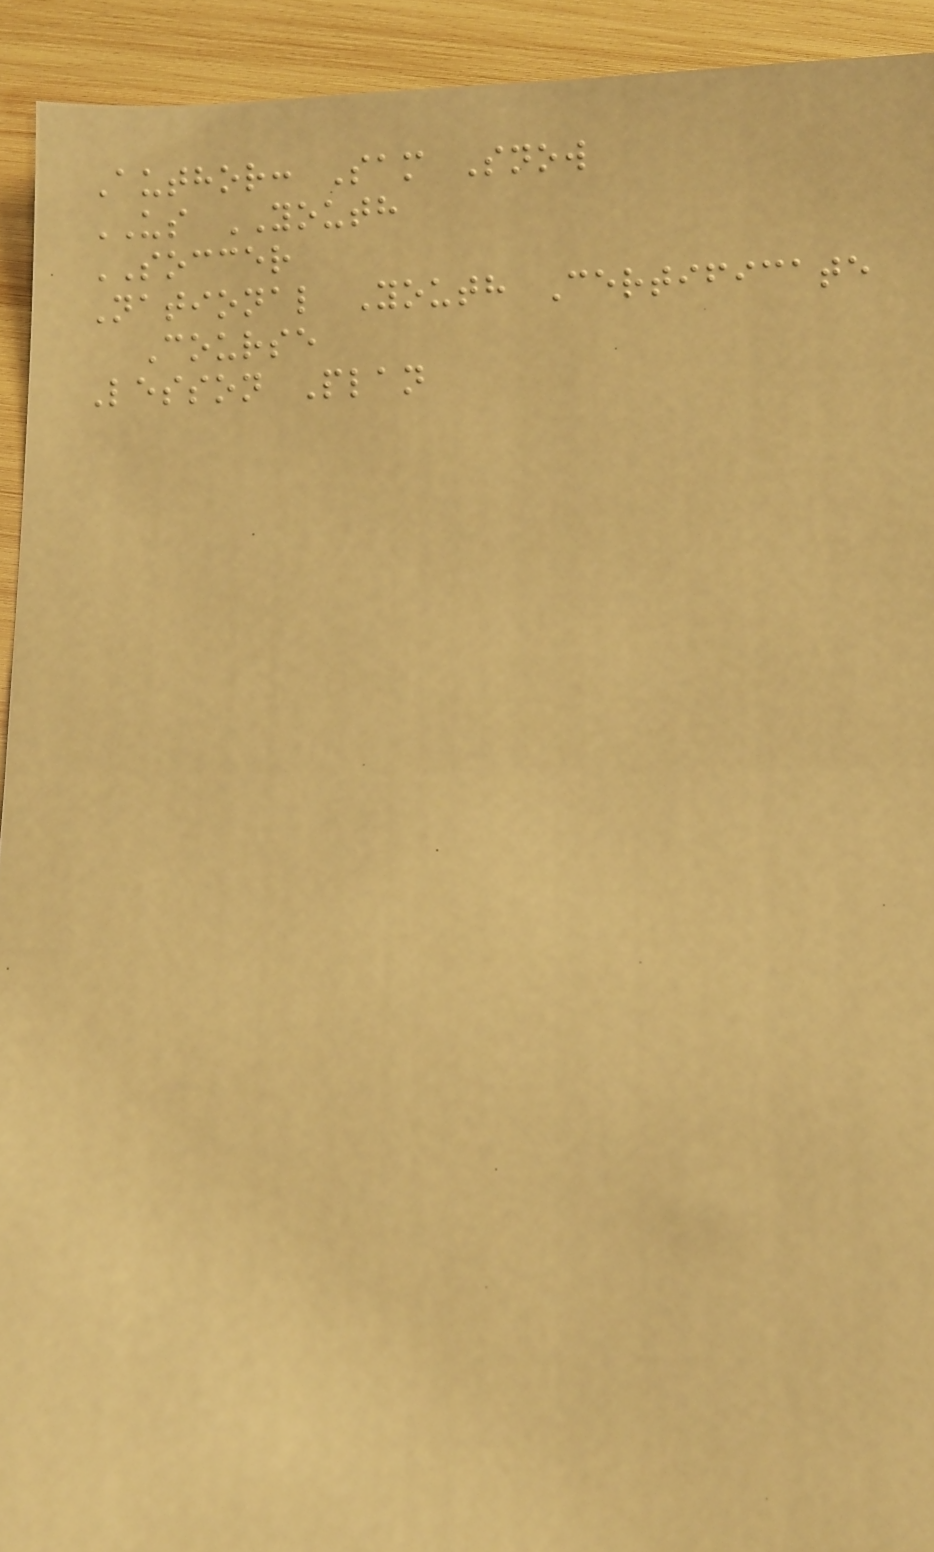Author: Sam Snow
US YOUTH
SOCCER
National Youth Certificate
Course
Lesson Plan
